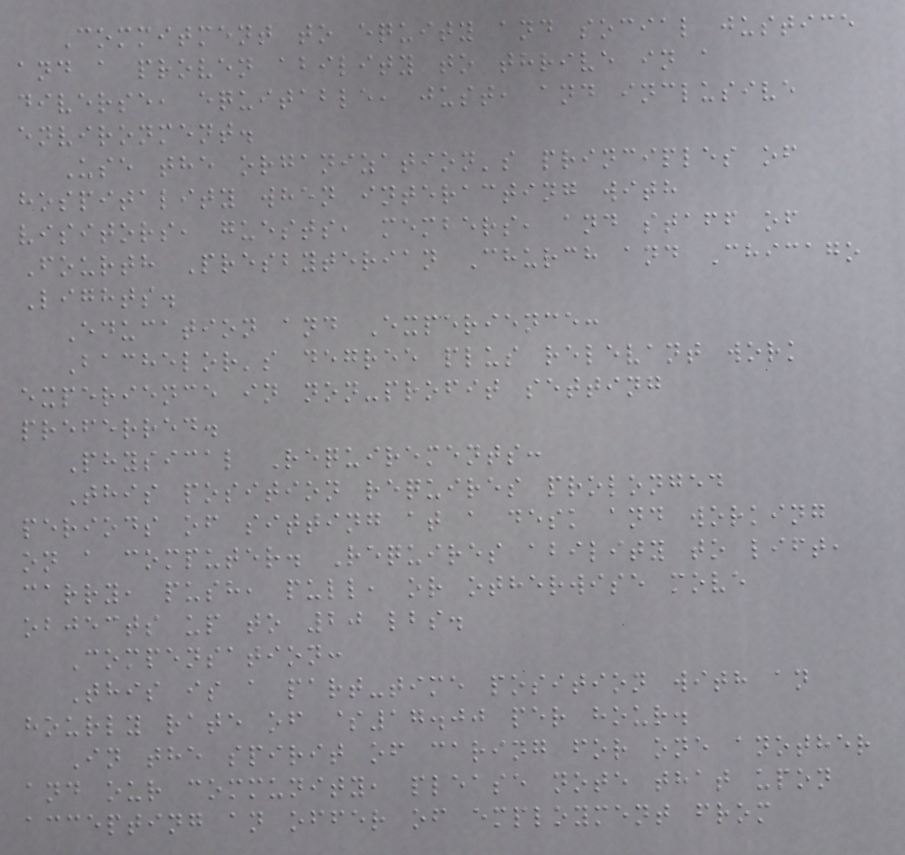Commitment to equity and social justice
and a proven ability to thrive in a
diverse, equitable, just, and inclusive
environment.
Use the organization's principles of
hospitality when interacting with
visitors, guests, members, and staff of
Fourth Presbyterian Church and Chicago
Lights.
Education and Experience:
Bachelor's degree plus relevant work
experience in non-profit setting
preferred.
Physical Requirements:
This position requires prolonged
periods of sitting at a desk and working
on a computer. Requires ability to lift,
carry, push, pull, or otherwise move
objects up to 20 lbs.
Compensation:
This is a part-time position with an
hourly rate of $17.00 per hour.
In the spirit of caring for one another
and our community, please note that upon
accepting an offer of employment from
